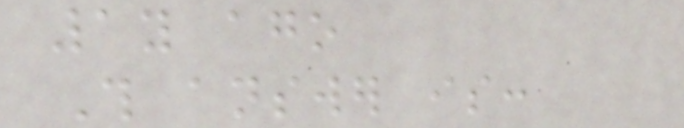1y ago
This answer is:
